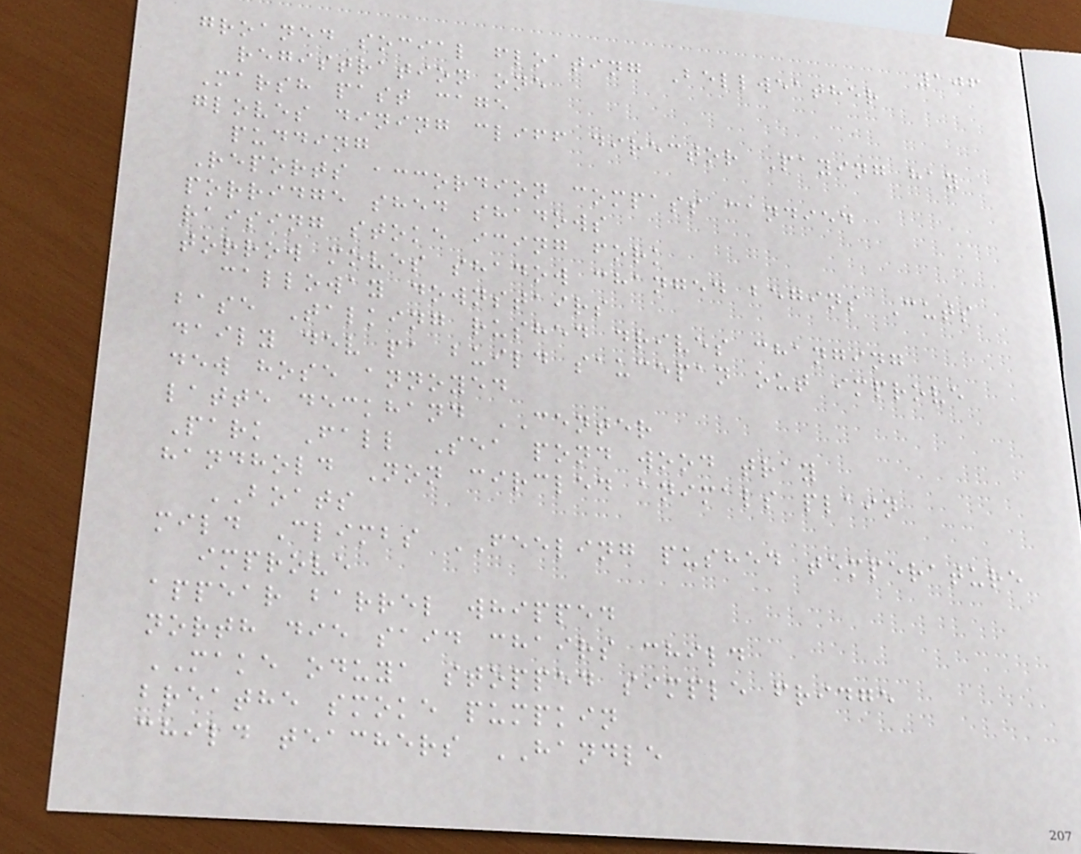106
groaned social floating Bellweather
registration one
Marsh past cage
gloves dining cliff director Paying hay
pudding
Reports accordion compass candied
porridge shed shadows
raising stoke icing fork
torrow moves shadow changed begins Cuts
calloway downstairs
base Talking rushed drives changing
daily dev pa build saucepan out improve
dew hose annoyed
latte deckhand CENTER
Park Fall Sea pond wood tray
handhold Non circled animals plain
BOATS
mild Climbs FEELING pushed temperature
improve
appear barrel whipped
north die said chairs child
MAKE oduya stopped simple fridge
breathe smoke pumpkin
child teachers HANDLE
